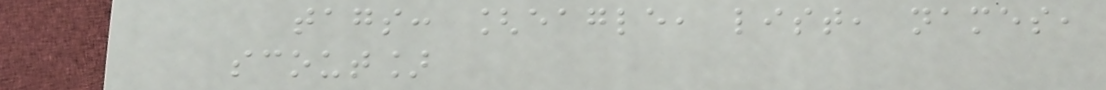tags: [eagle, list, names,
scout]
